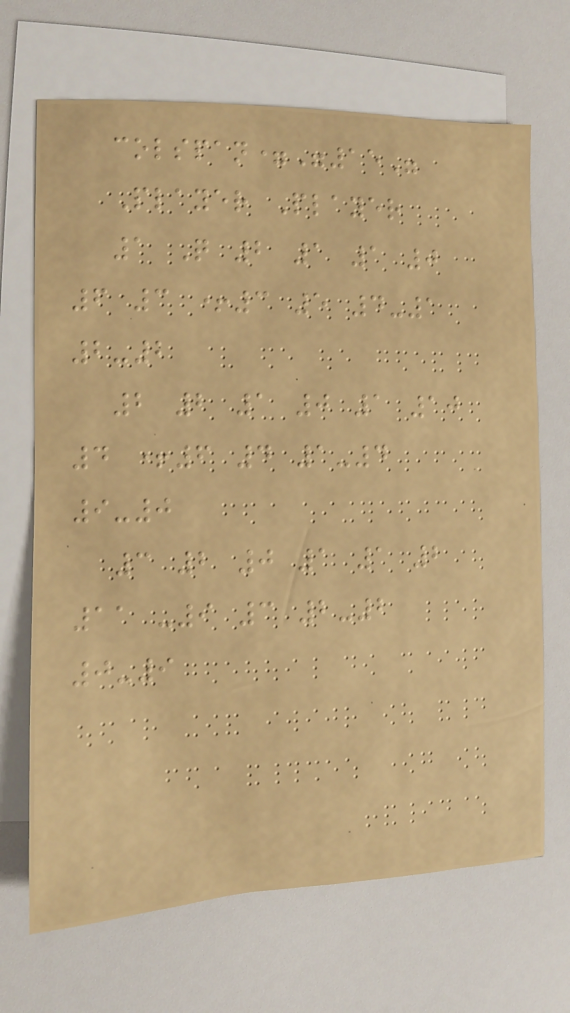colspan="15"
Player Player
1 Q 2 1 1 0
6 3 +3 5 4-1
2-2
2 2 1 0 1 10
4 +6 4 1-4
9-0
3 2 0 1 1 2
11 -9 3 2-2
0-9
